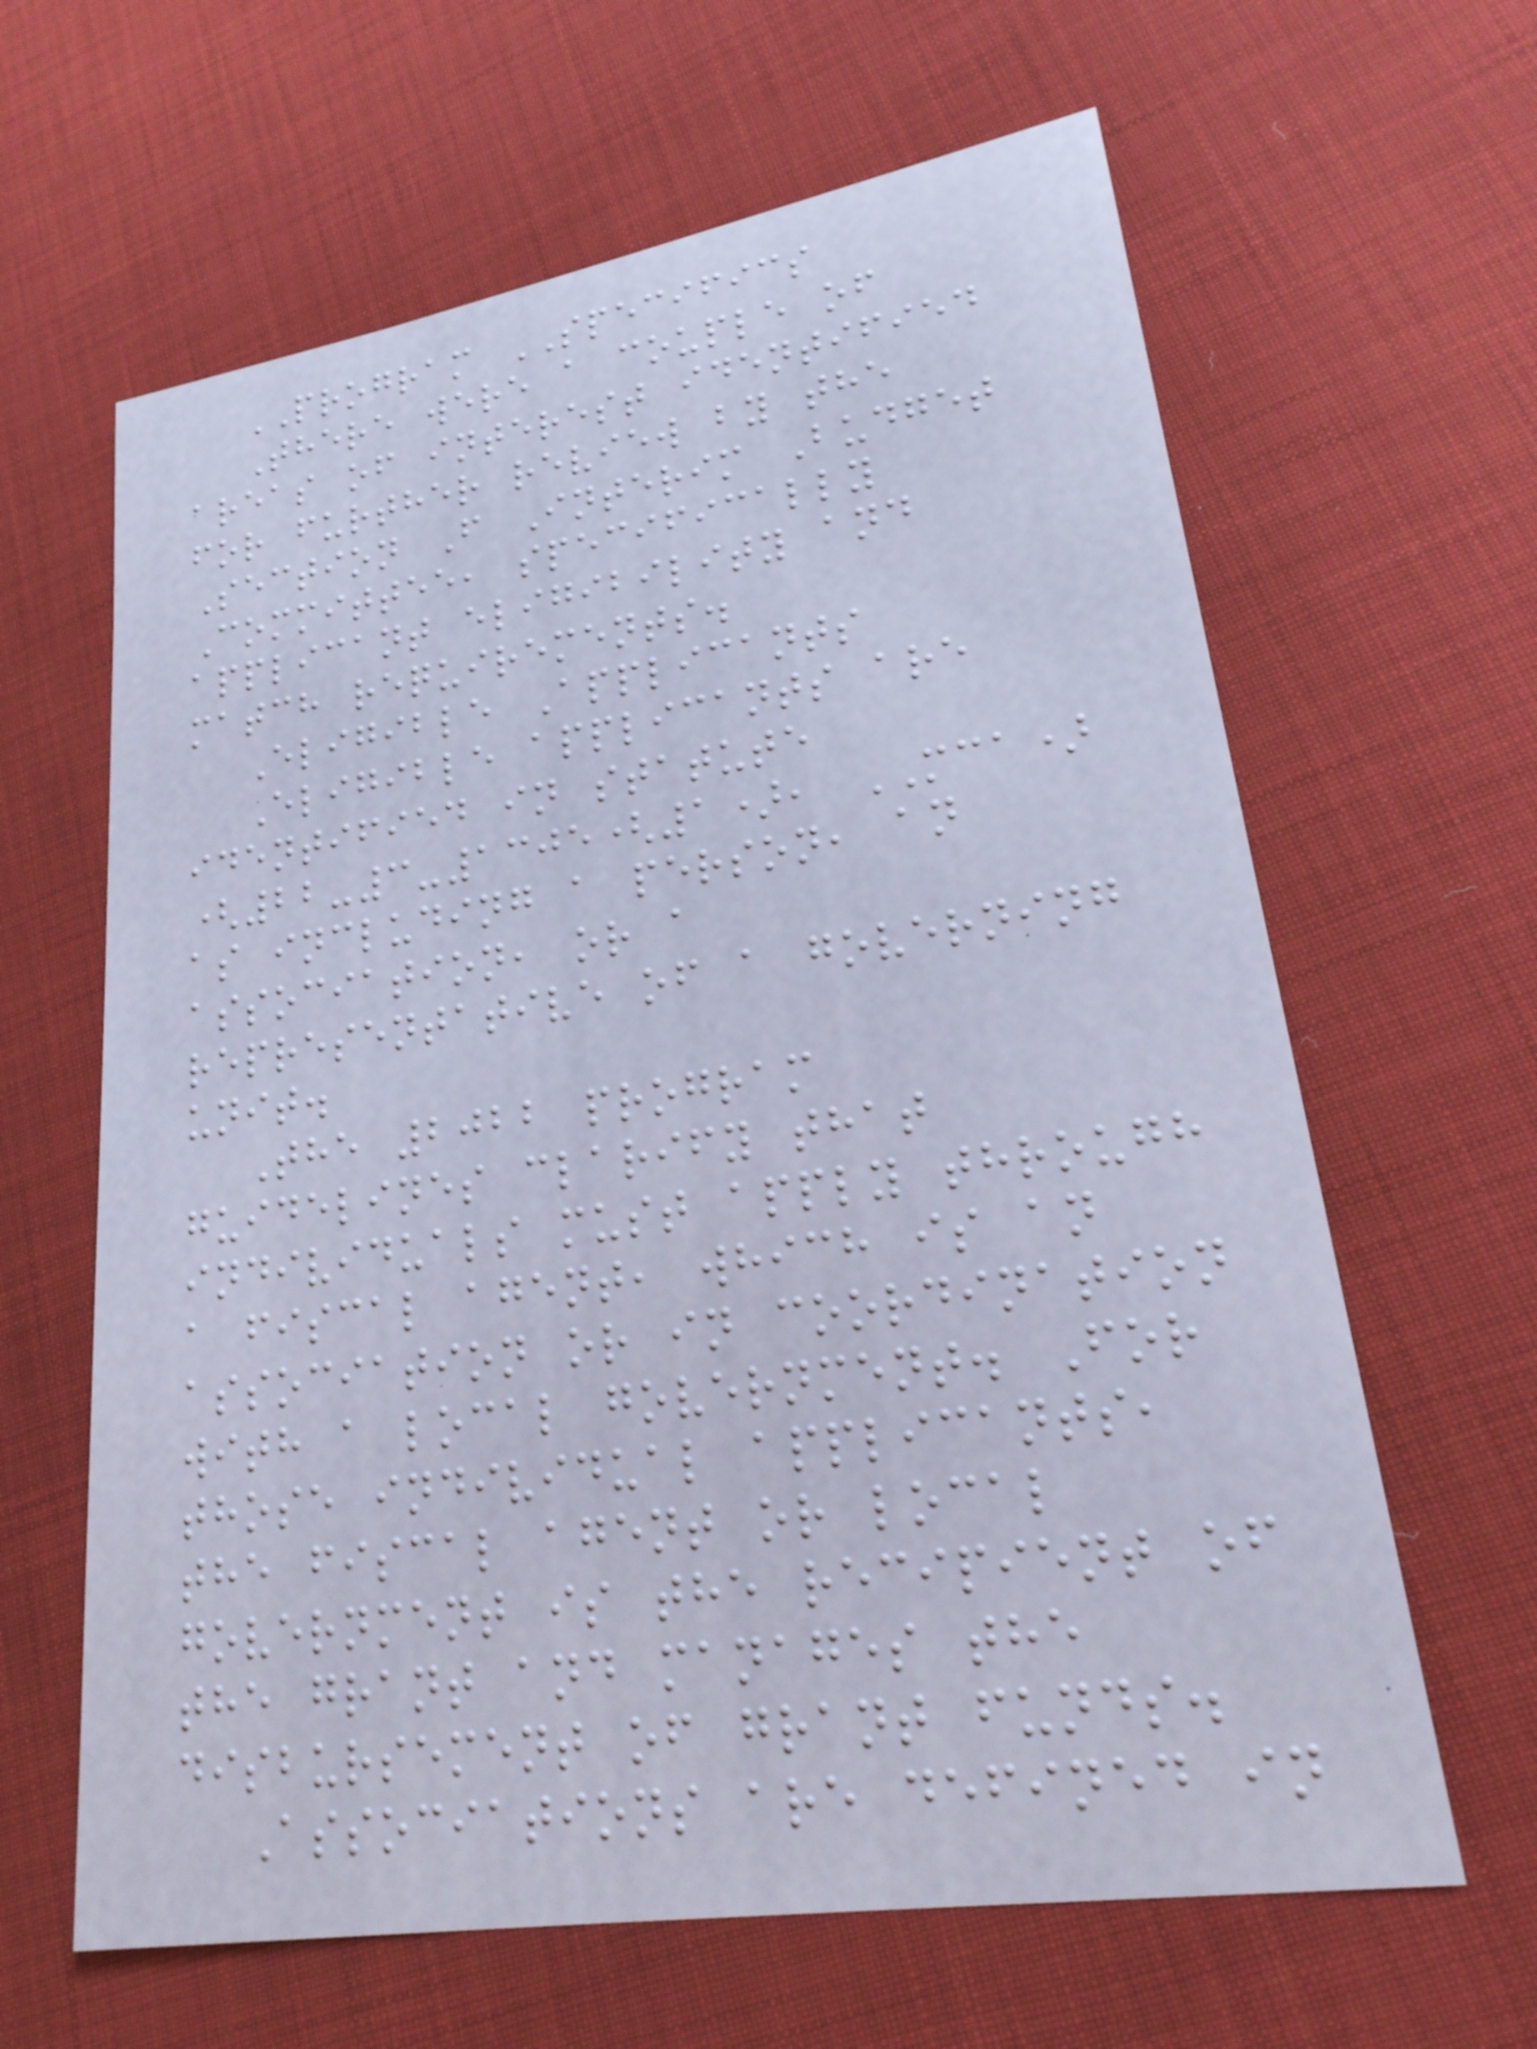PROGRAM SPECIFICS
There were a couple of
areas of interest identified
for further review by the
Section F Interim Budget
Committee, specifically
applicant eligibility and
match requirements.
Eligible Applicants
Eligible applicants are
identified in statute
(22-3-1305(1), MCA)
as including a person, an
association, or a
representative of a governing
unit.
The 2022 program
guidelines clarify that
individuals must apply through
a fiscal agent, which is an
association or in coordination
with a local government. For
those individual applicants,
the fiscal agent or local
government is the recipient of
the grant and manages the
disbursement of grant funds.
Associations are defined in
